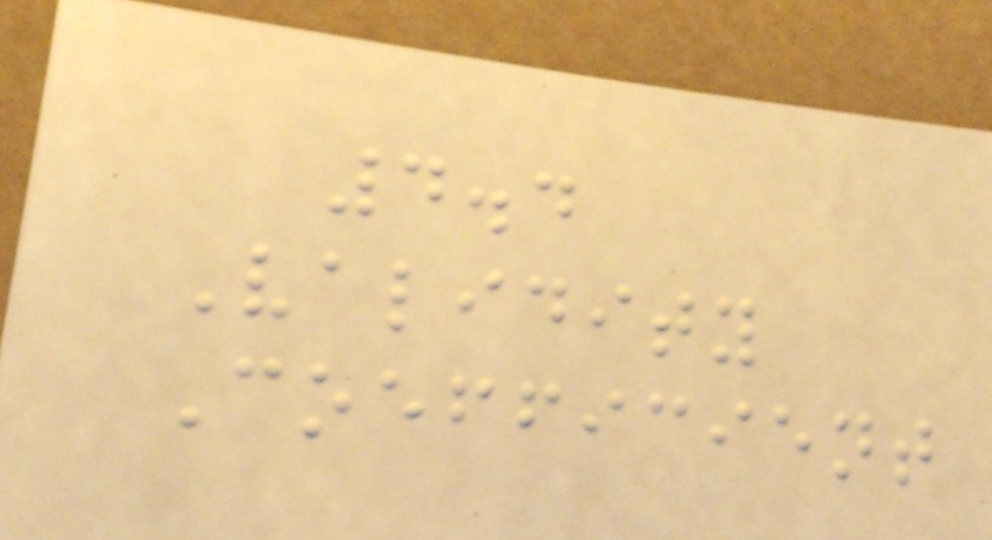4.4
Validity
Coefficient
